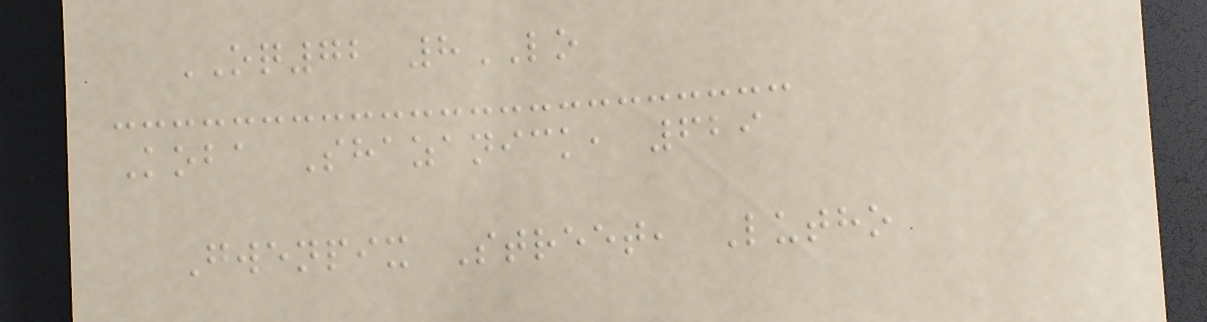OQ72 8LO
Koba Shazanick, 629
Gwenpix Street, Lutho
